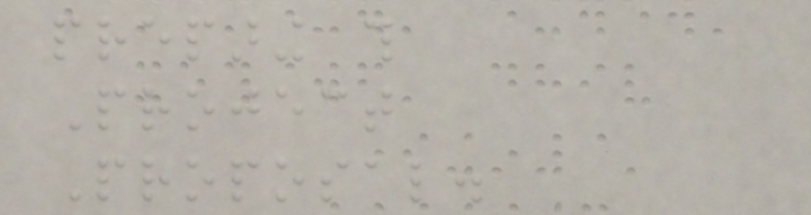preparing this
Project
Proposal.
